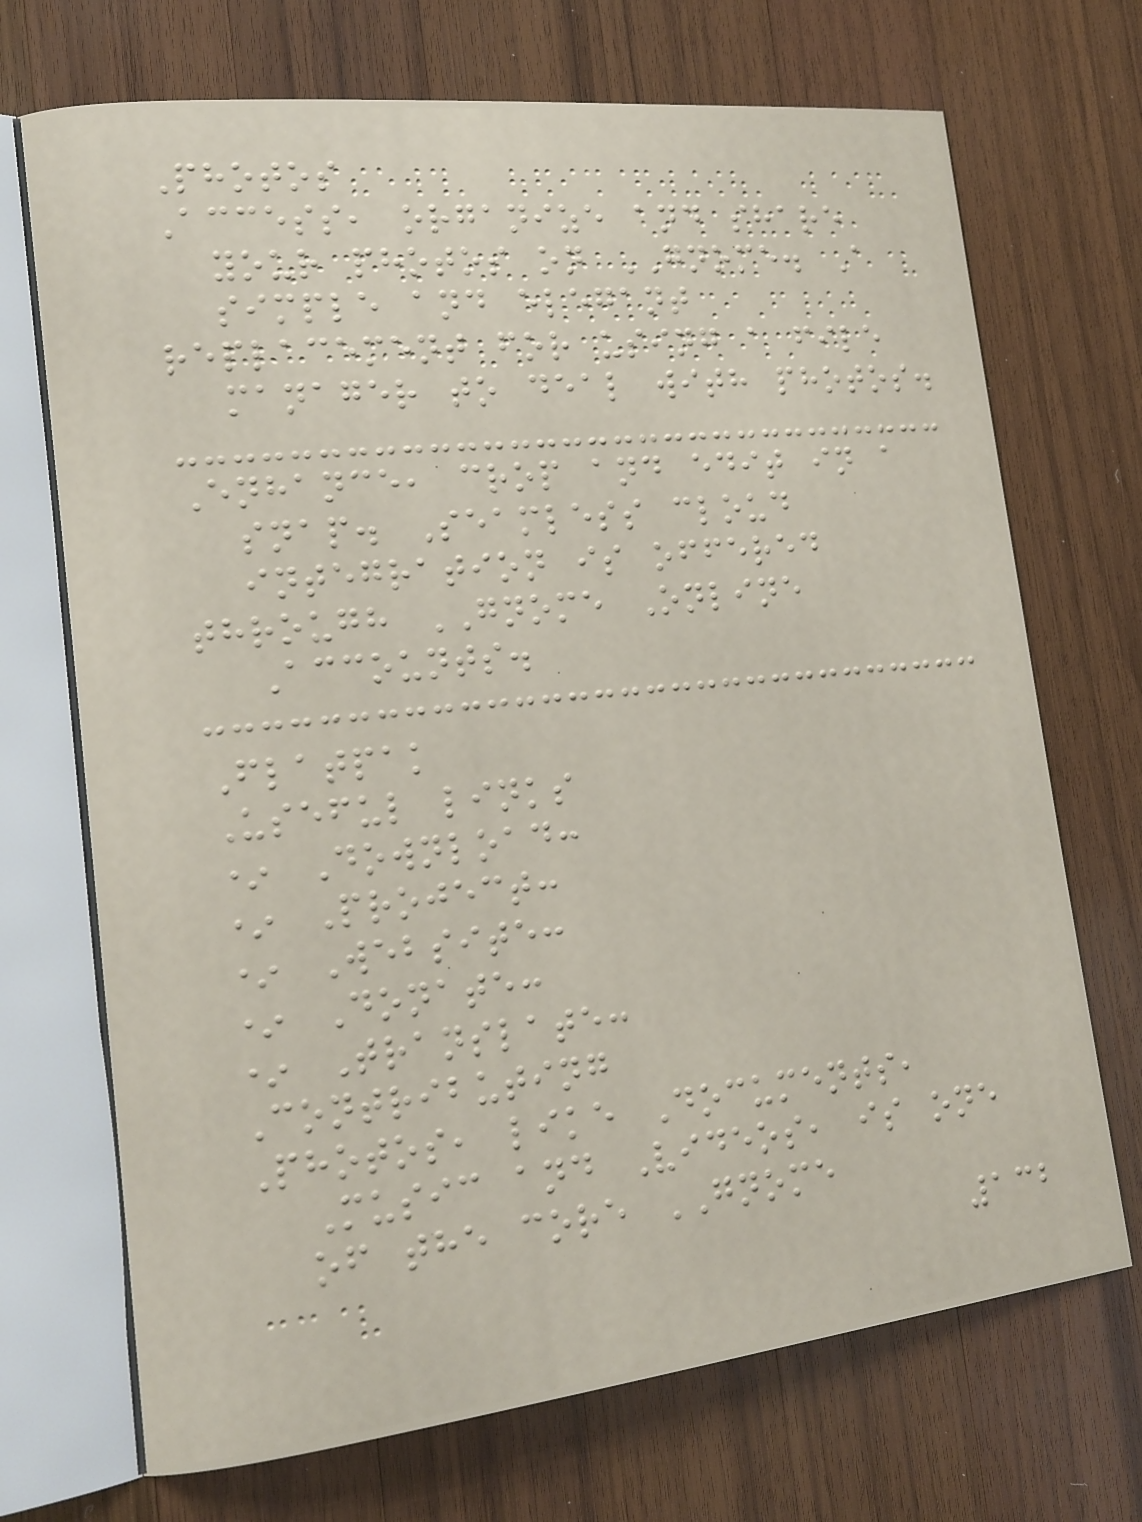Photos
Access, organize and share
your photos on GNOME. A
simple and elegant
replacement for using a file
manager to deal with photos.
Enhance, crop and edit in a
snap. Seamless cloud
integration is offered
through GNOME Online
Accounts.
Flatpak
Useful links
* Download:
* Project:
* Website:
* Donate:
* Translate:
Contributing
Photos, like Documents,
Music and Videos, is one
of the core GNOME
132
